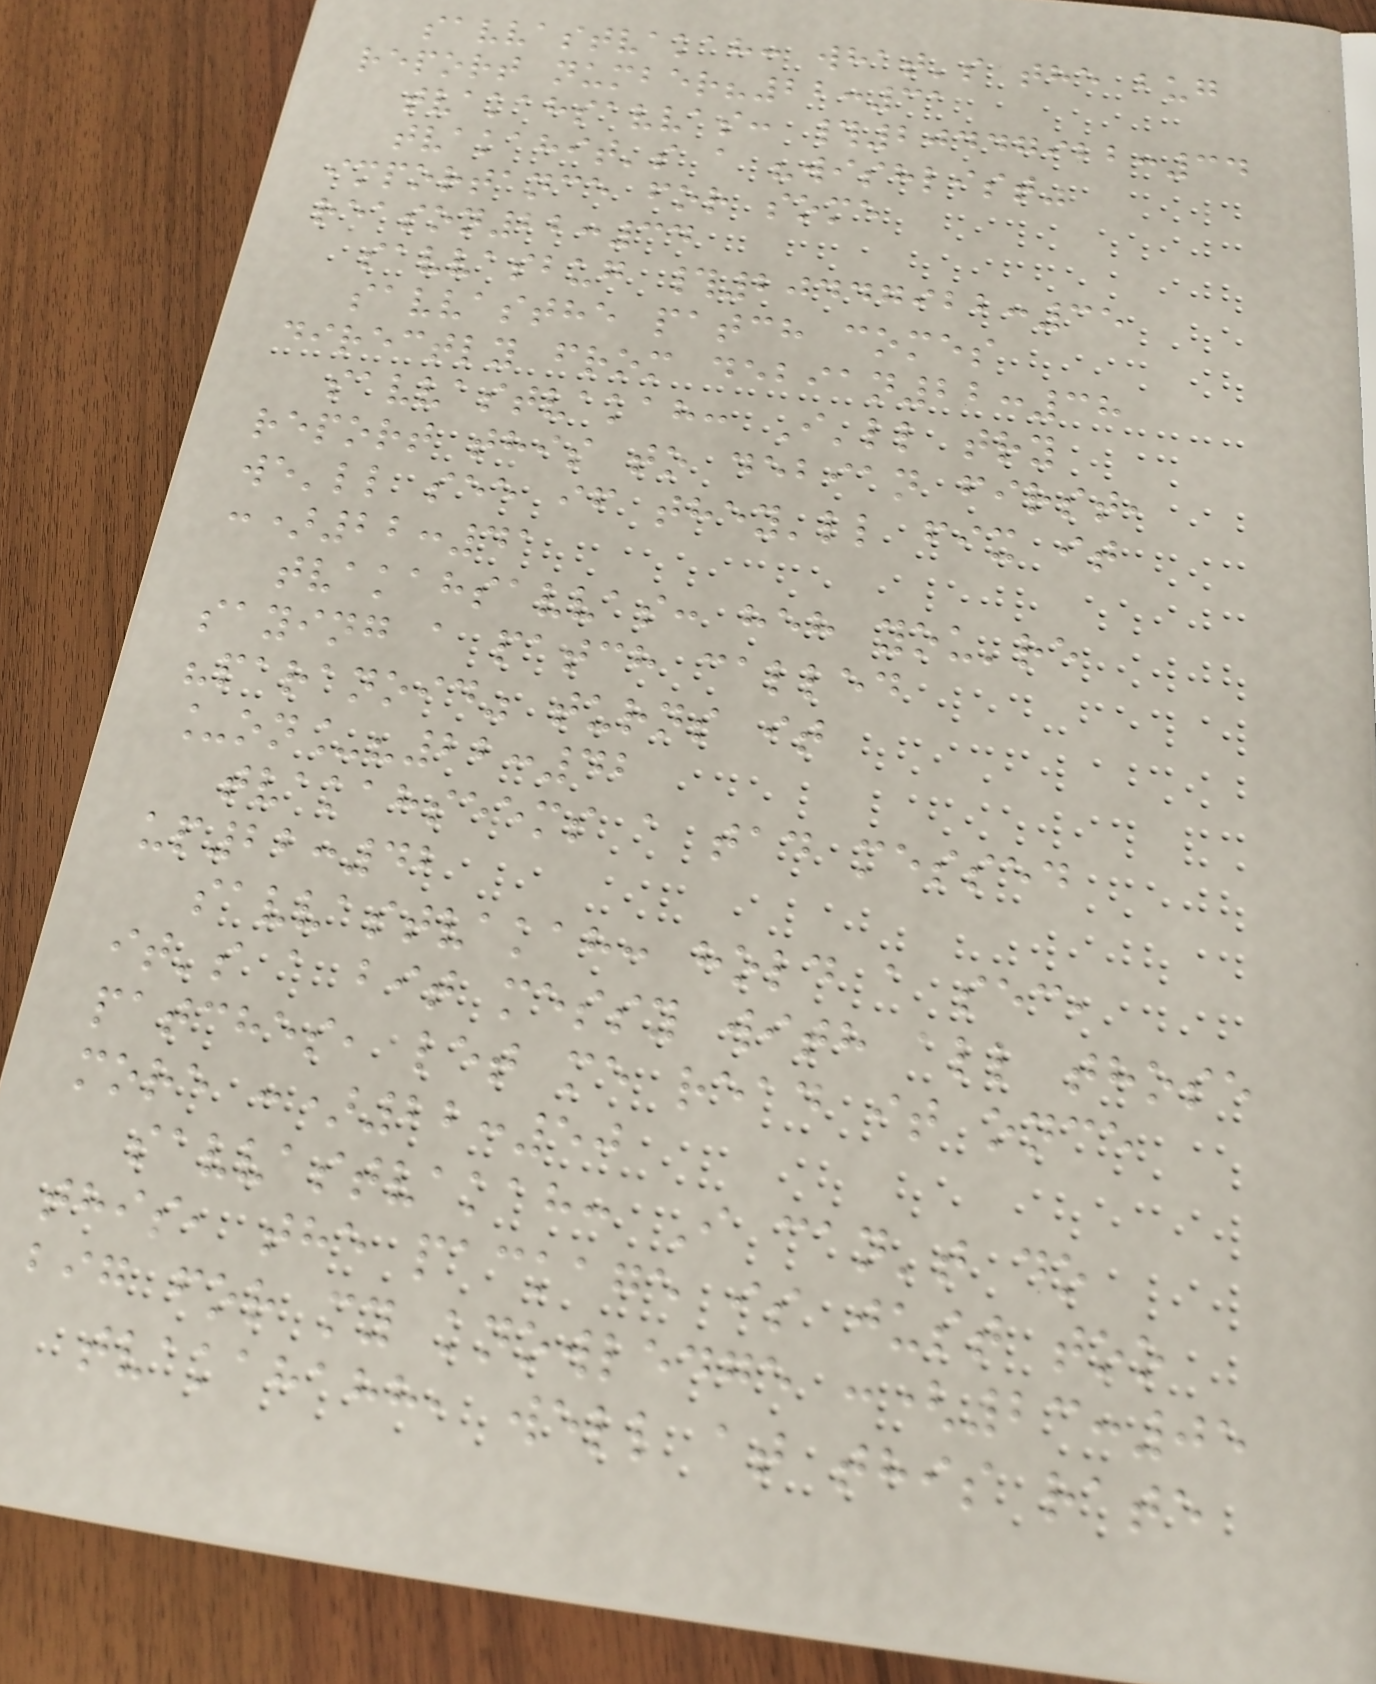savvastvakah: what's the bug
report number?22:31
tvakahsavvas: #20447922:34
tvakahit's a "wishlist"
importance for some
reason22:34
savvasbug #20447922:35
savvasthe patch comes
directly from debian22:38
savvastvakah: I'll try
report this to debian first,
we'll see if they'll fix it
:)22:41
tvakahsavvas: heh you're
saying a patch called
"paranoid" turns it
_on_?22:42
tvakahseems a tad messed
up22:42
savvastvakah: hold a sec,
it's a bit messy with all those
patches, let me read it once
more :)22:50
savvastvakah: I can't do
this, the package is just too
big for my knowledge :(23:05
tvakahahh, well at this rate
